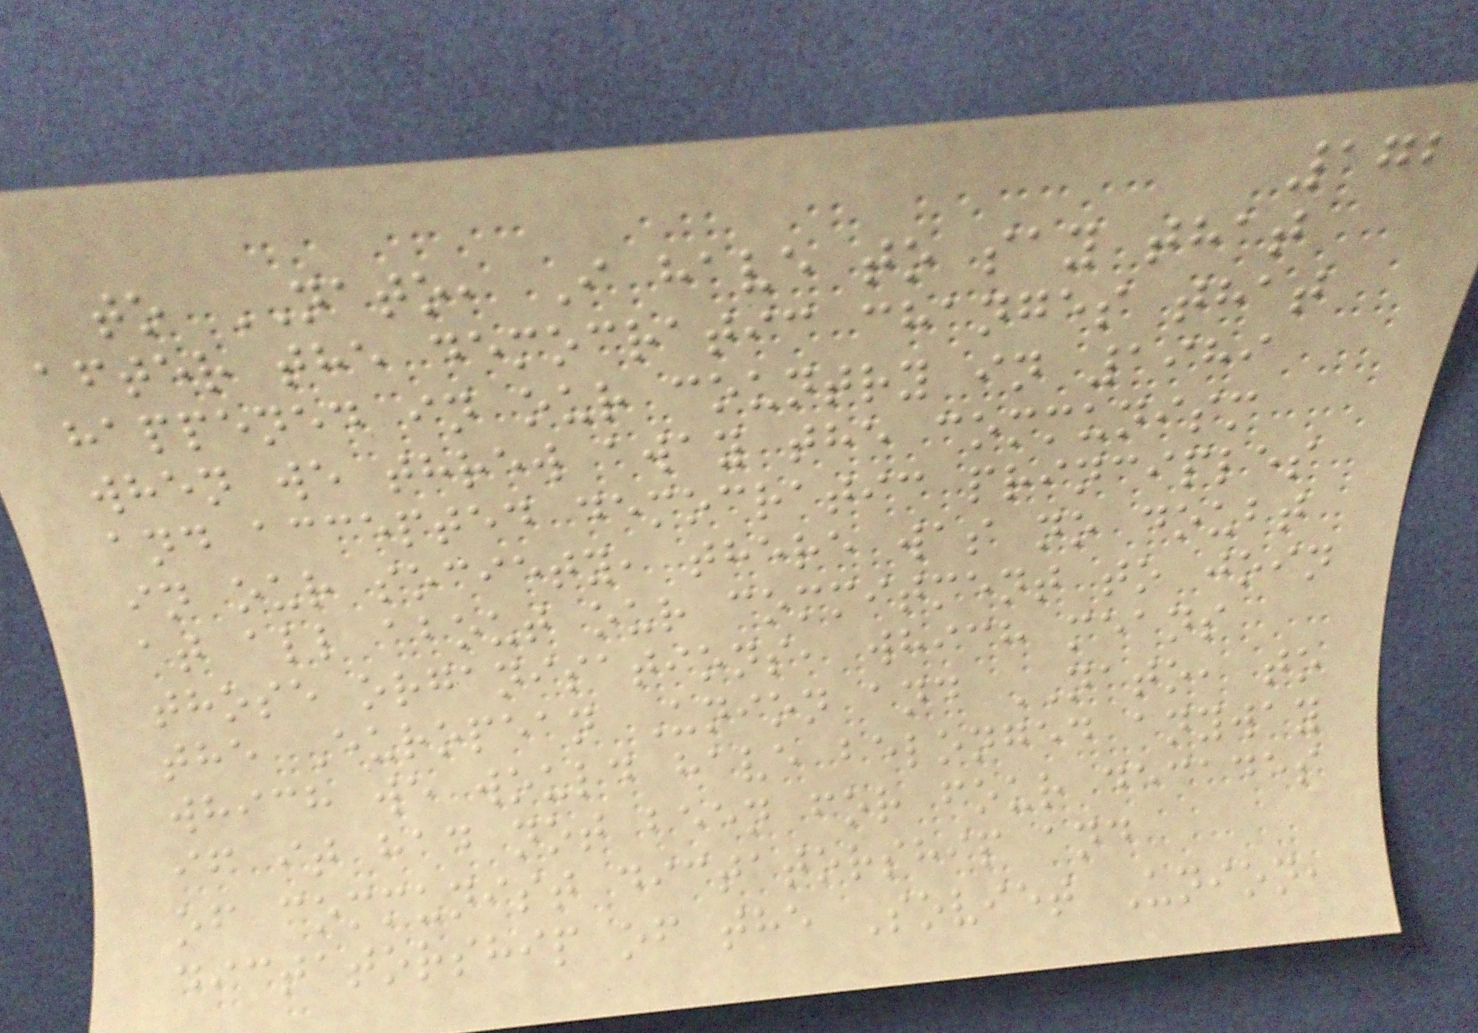172
to NATO, I have to say that
after the democratic changes that
happened in our country in 1989
when we threw away the communism
and accepted democratic principles
in our society, there was no doubt
at all about our commitment to join
those organisations, which means
the European Union and NATO, to
which we would have belonged anyway
if it had not been for four decades
of communist dictatorship and
dictatorship of the Soviet Union,
